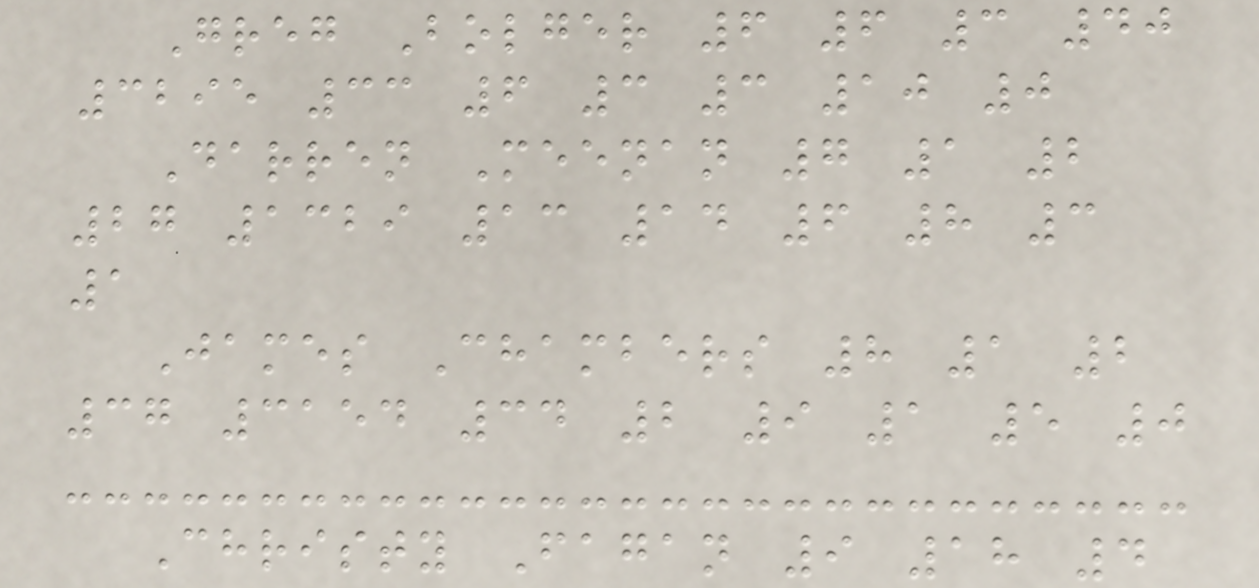Greg Bolger 6 6 3 40
3295 33 6 3 3 10 0
Darren Meenan 7 1 2
27 1329 13 14 6 8 3
1
James Chambers 8 1 2
37 3154 34 2 9 1 5 0
Christy Fagan 9 18 4
